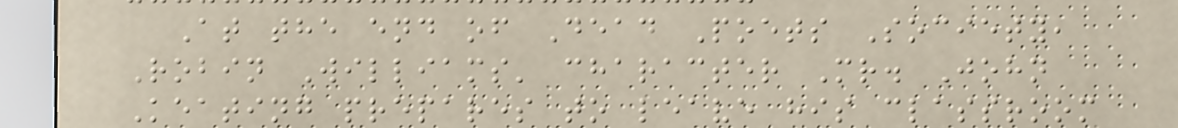At the end of Dead Poets Society,
Robin Williams' character Mr. John
Keating prepares to leave his classroom
